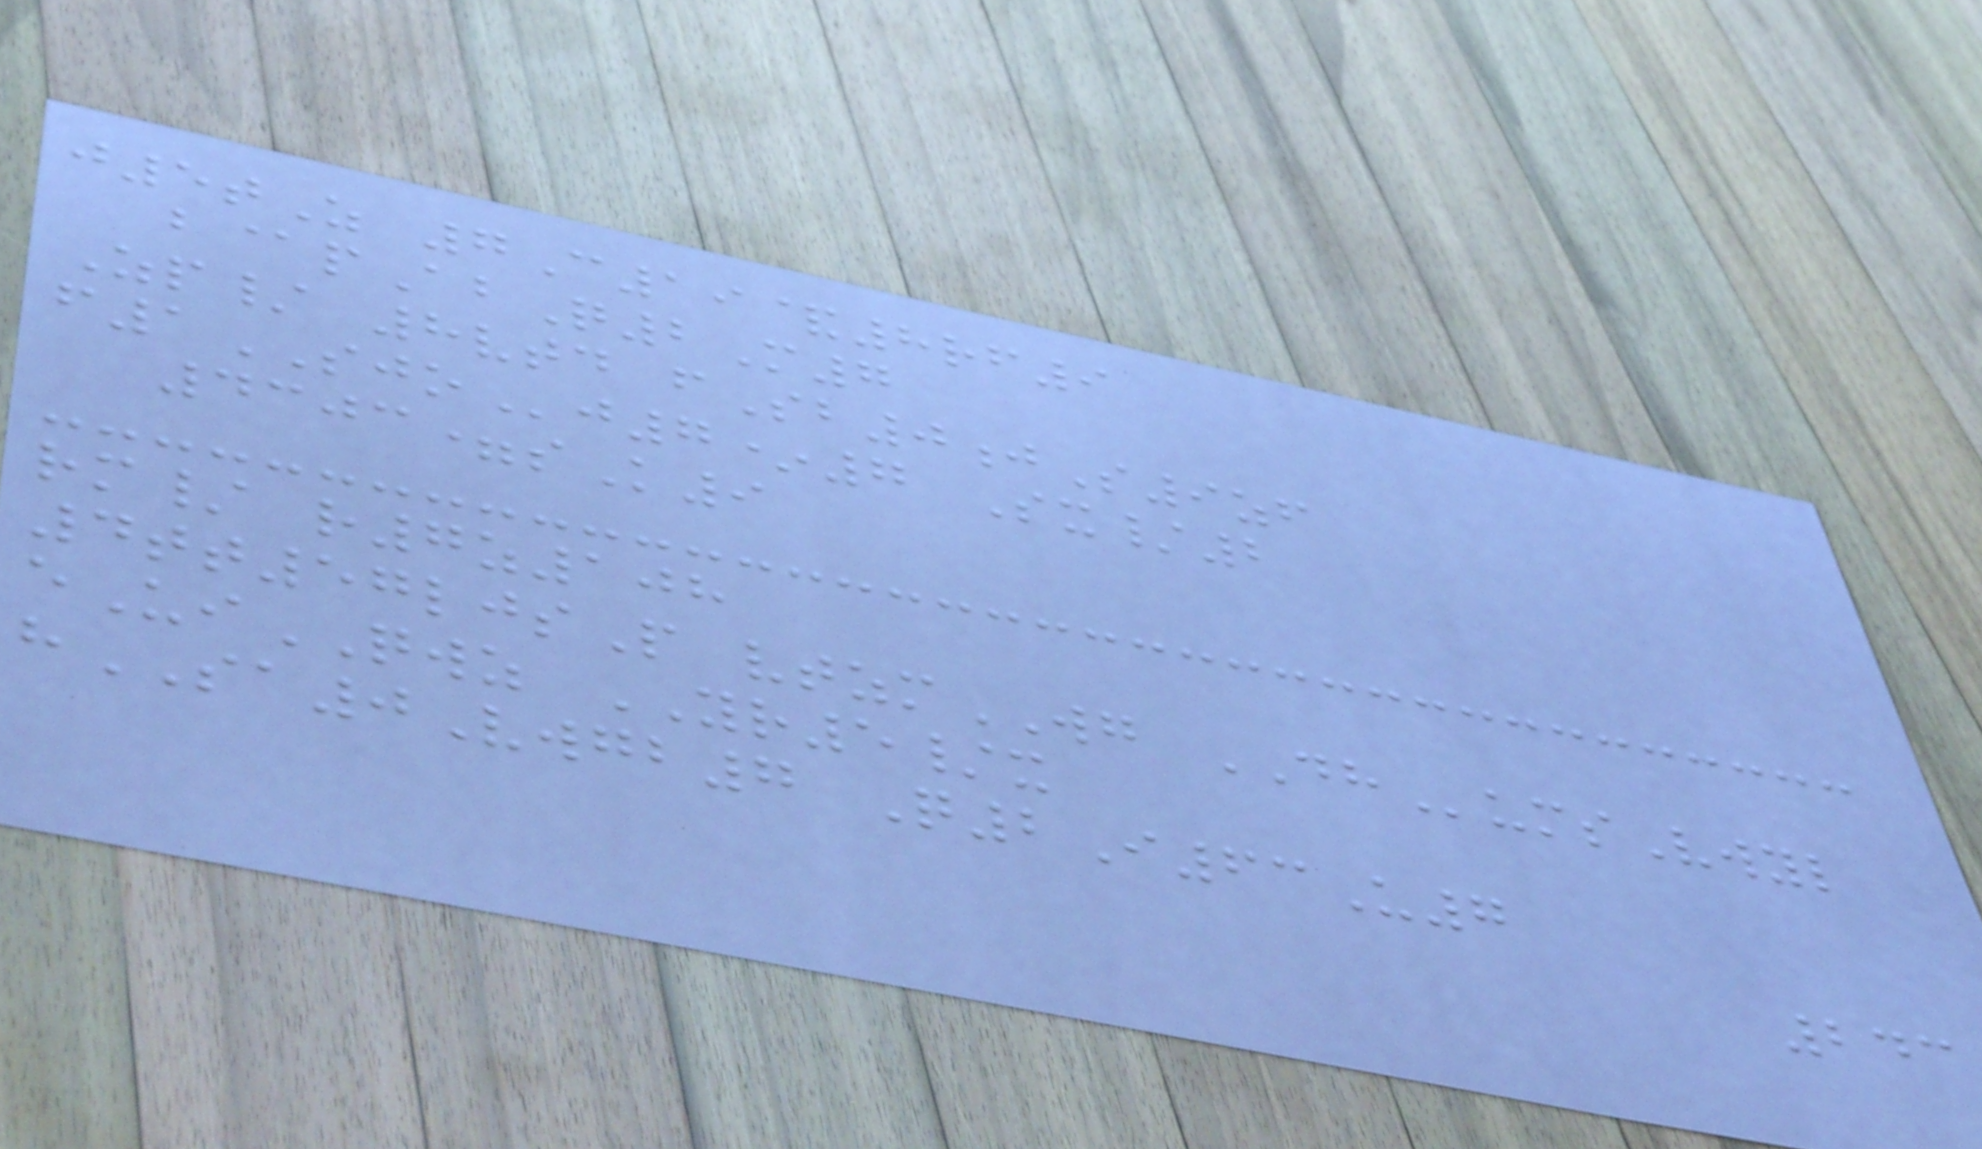j5tZ 7C19&8rf9
b@pAbQ2M7
Zp/ 8vtd fSb0jS9zf
f1SJOj7*7 Sx/2
4303=sK9
rm/ r7z108
4tt57ljsP vtzmWG DHumsVwyl
eUiQWZ YR5/x
hSA0Vwgb7 Q2I63U7
243
